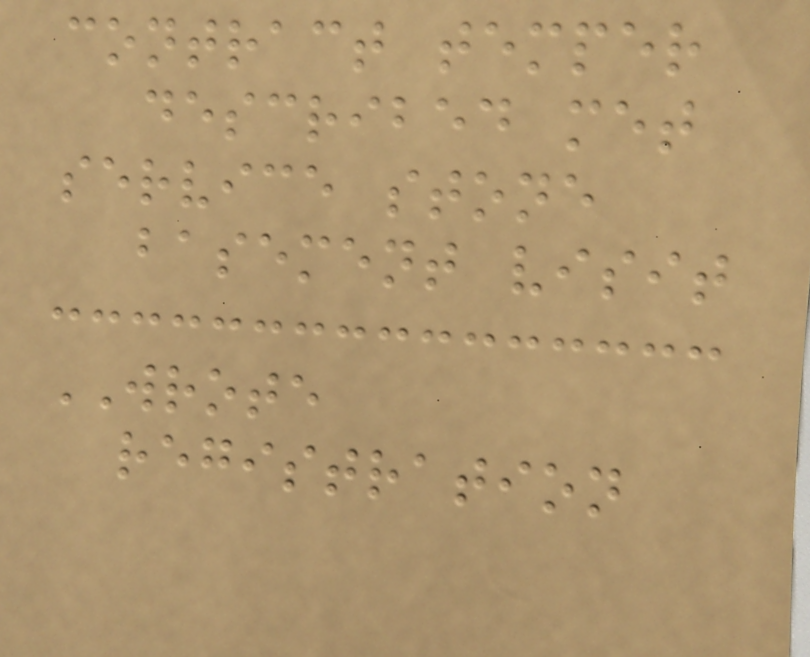contract temper
described met
service stone
basement visit
WROTE
registration
